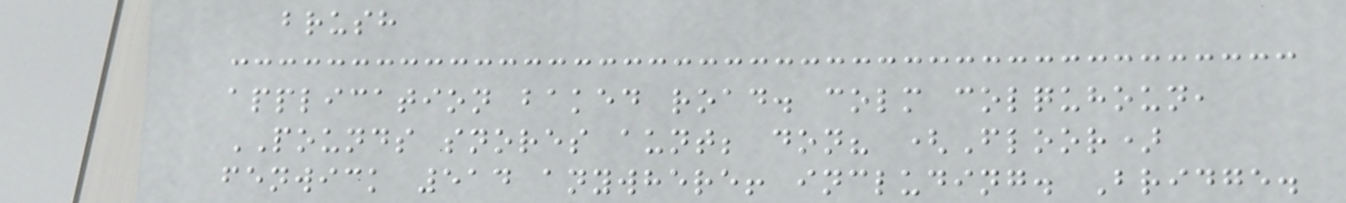brush
application baked road. colm colquhoun,
POUNDS snores aunt; don? (Floor)
fenwick 514 anywhere! including. Bridge.
